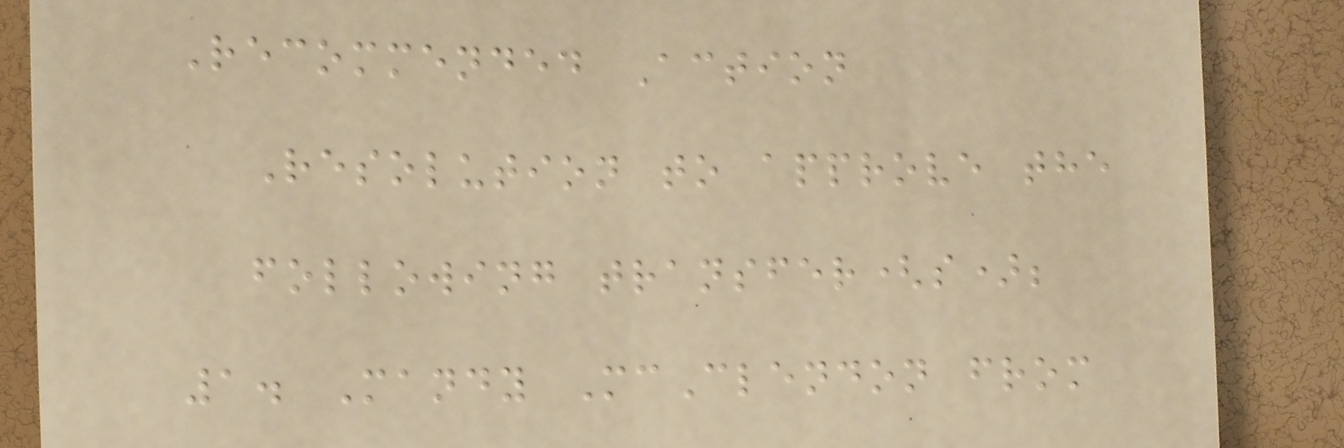Recommended Action
Resolution to approve the
following transfer(s);
1. Mandy McClendon from
